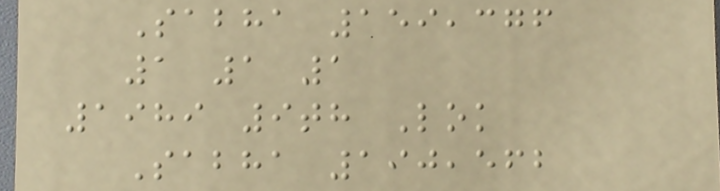Sabha 159,376
1 1 1
1989 9th Lok
Sabha 190,562
